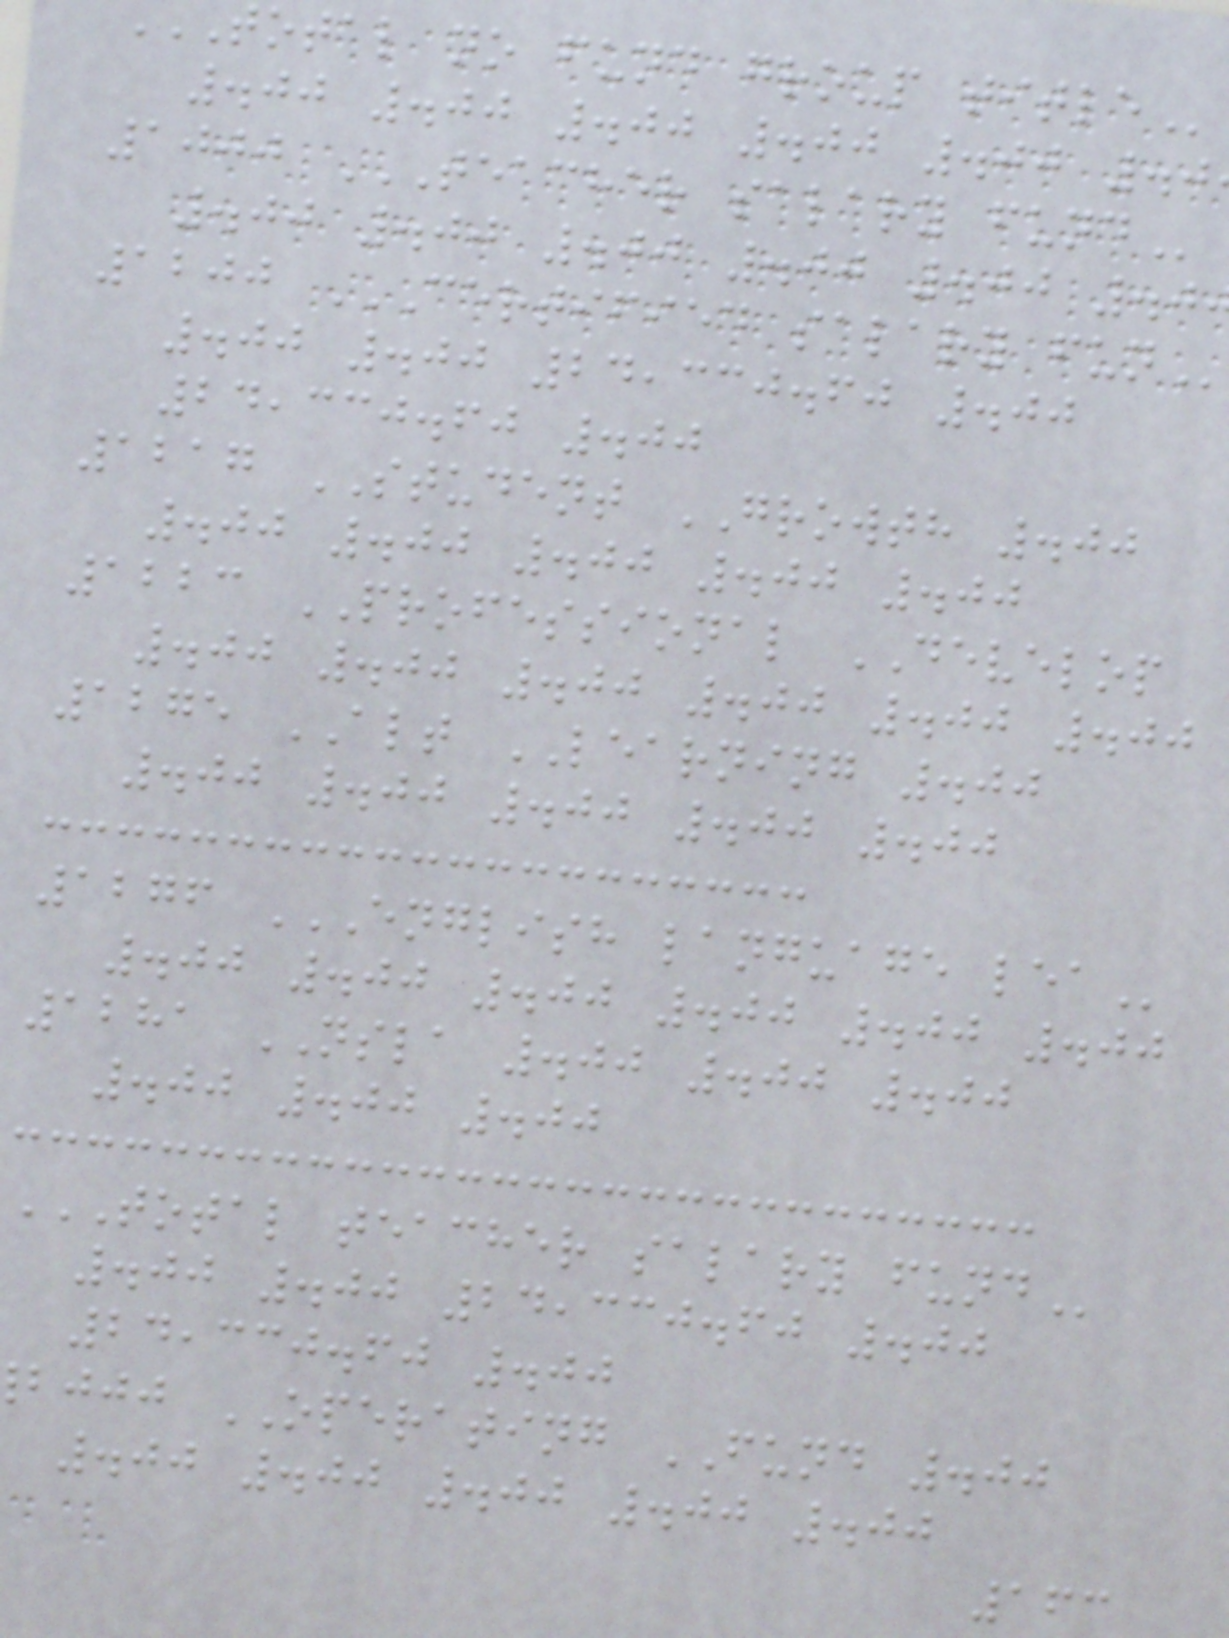total no fund group
.00 .00 .00 .00 .00 .0
1000 TEACHER SALARY FUND
.00 .00 .00 .00 .00 .0
.00 .00 24,330.60 .00
24,330.60 .00
1217 STUDENT GROWTH .00
.00 .00 .00 .00 .00
1223 PROFESSIONAL DEVELOP
.00 .00 .00 .00 .00 .00
1275 ALT LEARNING .00
.00 .00 .00 .00 .00
1276 ENGLISH LANGUAGE LEA
.00 .00 .00 .00 .00 .00
1281 NSLA .00 .00 .00
.00 .00 .00
TOTAL TEACHER SALARY FUND
.00 .00 24,330.60 .00
24,330.60 .00
bjjj OPERATING FUND .00
.00 .00 .00 .00 .00
163
